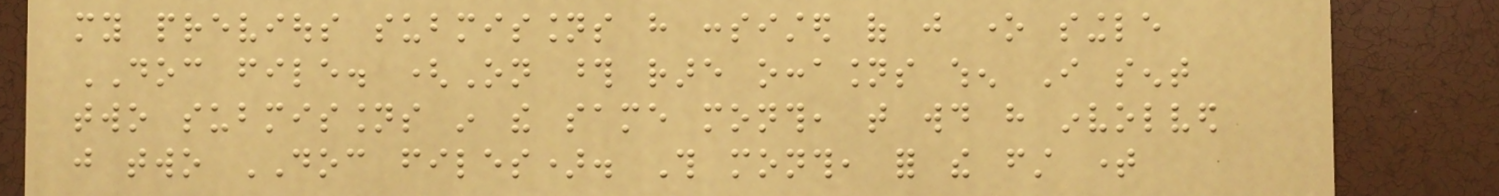my previous submissions have consisted of just one single
DOC file. (On those rare occasions when I sent
two submissions in the same month, that would have involved
just two DOC files). This month, for the first time
